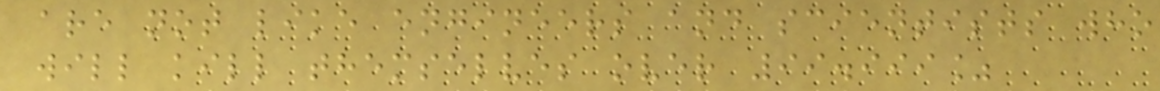are not like engineers and scientists who
will kill themselves over 99.999%
